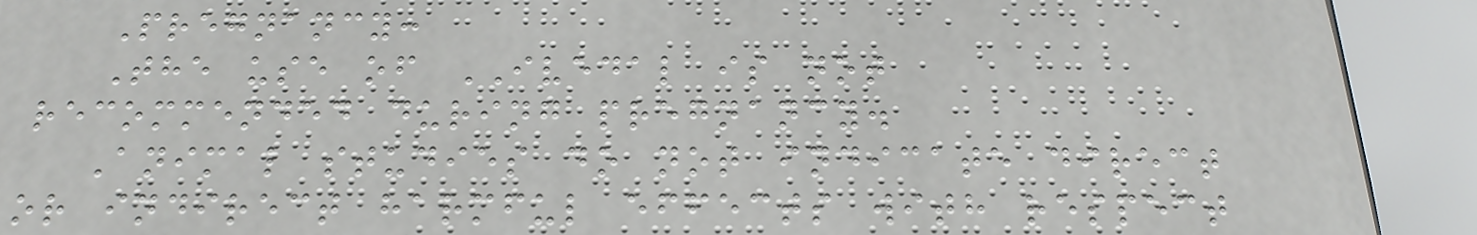Pregnancy:
The use of IVEDAL is not
recommended during pregnancy.
Animal studies do not indicate direct
or indirect harmful effects with respect
